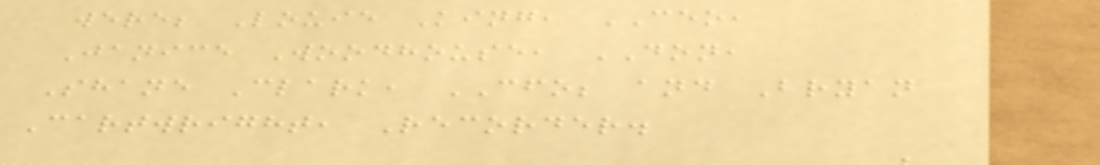were; Louie King, CEO,
Janice Woodhouse, DON,
Shane Clark, CFO; and Bryan
Cartwright, Recorder.
